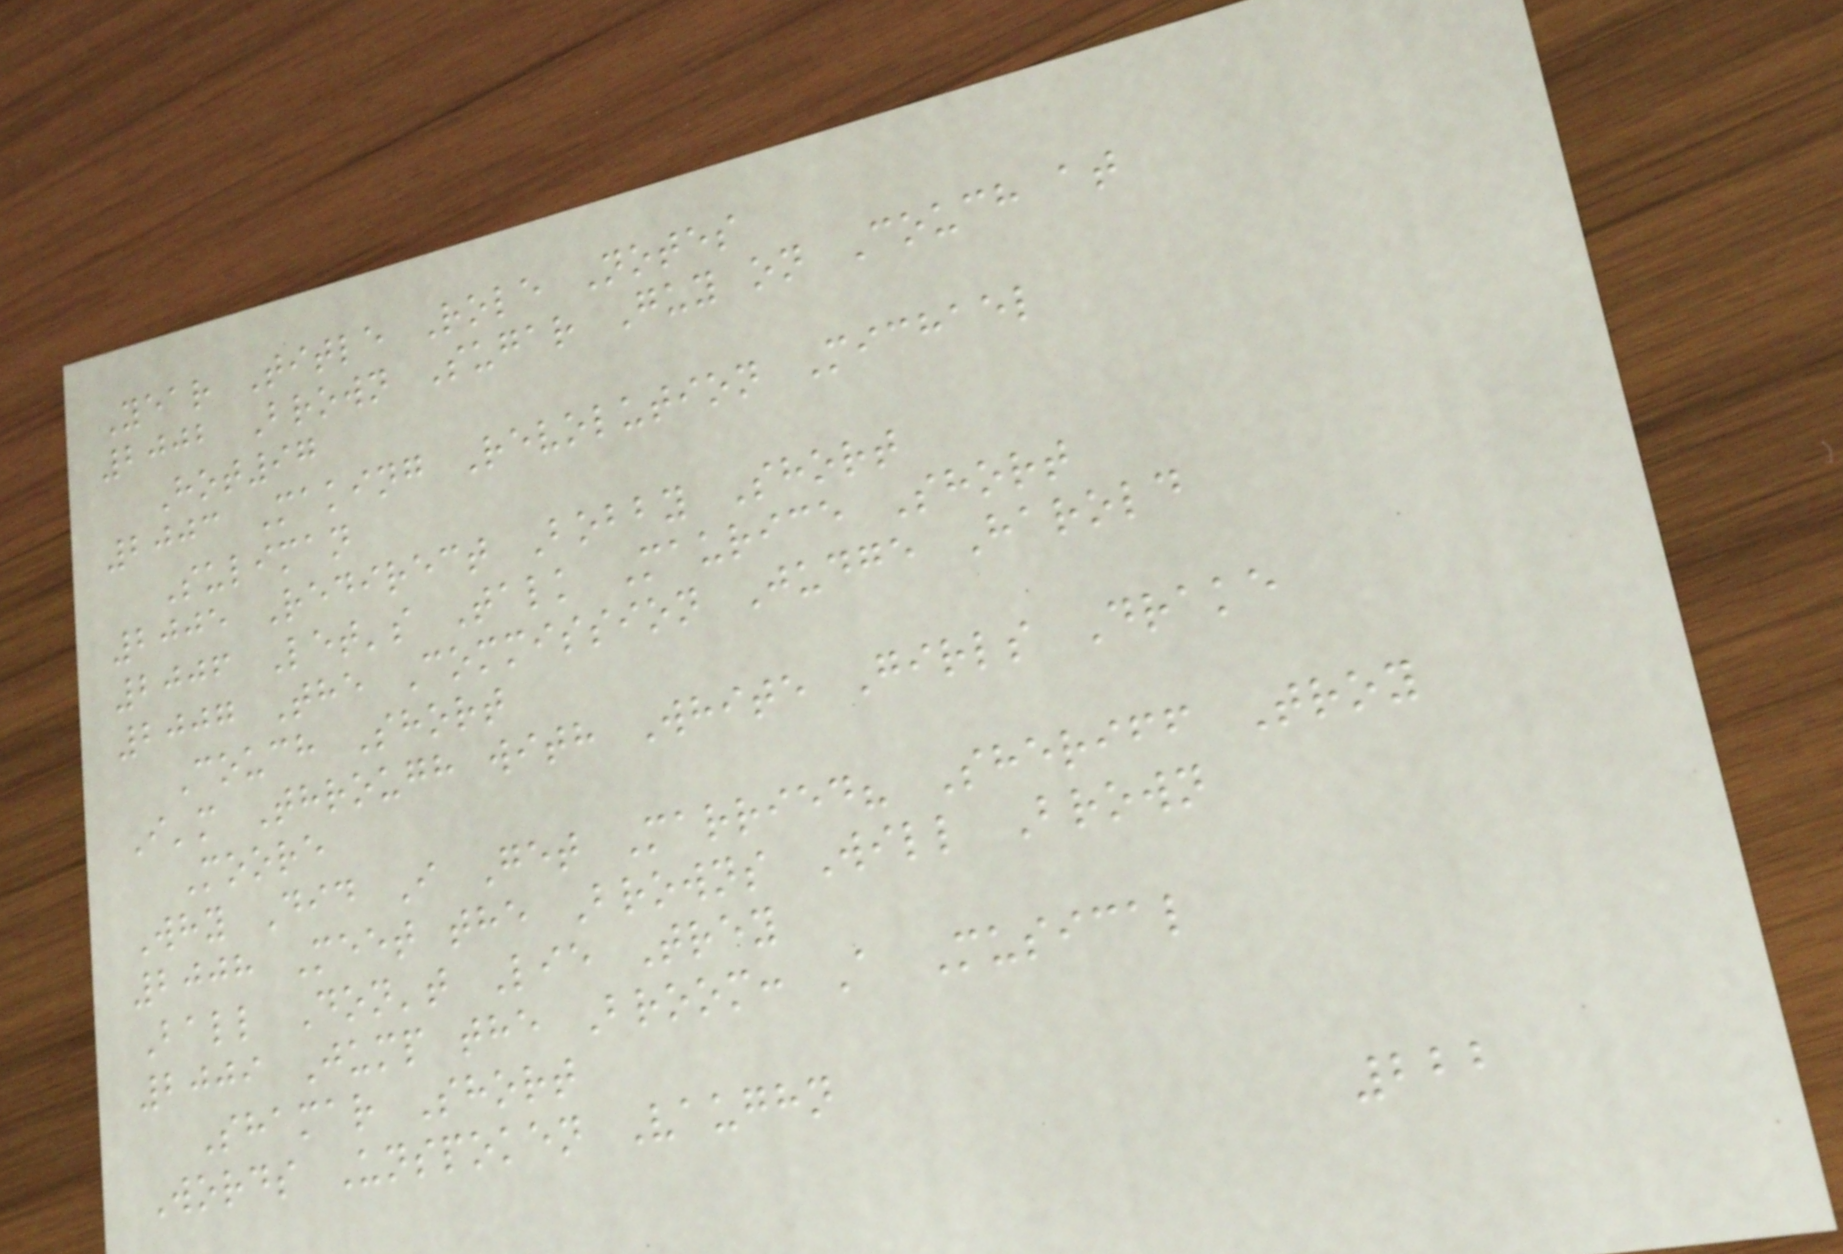Year Title Role Notes
2002 Brown Sugar Guy on Couch at
Hot97
2003 Making Revolution Michael
Suliman
2005 Redirect Bobby Short
2006 Let's Talk Maurice Short
2007 The Commission Judge Harold
Couch Short
I'm Through with White Girls Drake
Moore
Why Did I Get Married? Sheriff Troy
2008 Meet the Browns Will Brown
Ball Don't Lie Trey
2009 Jump the Broom: A Musical
Shamar Short
Words Unspoken Vaughn
222
